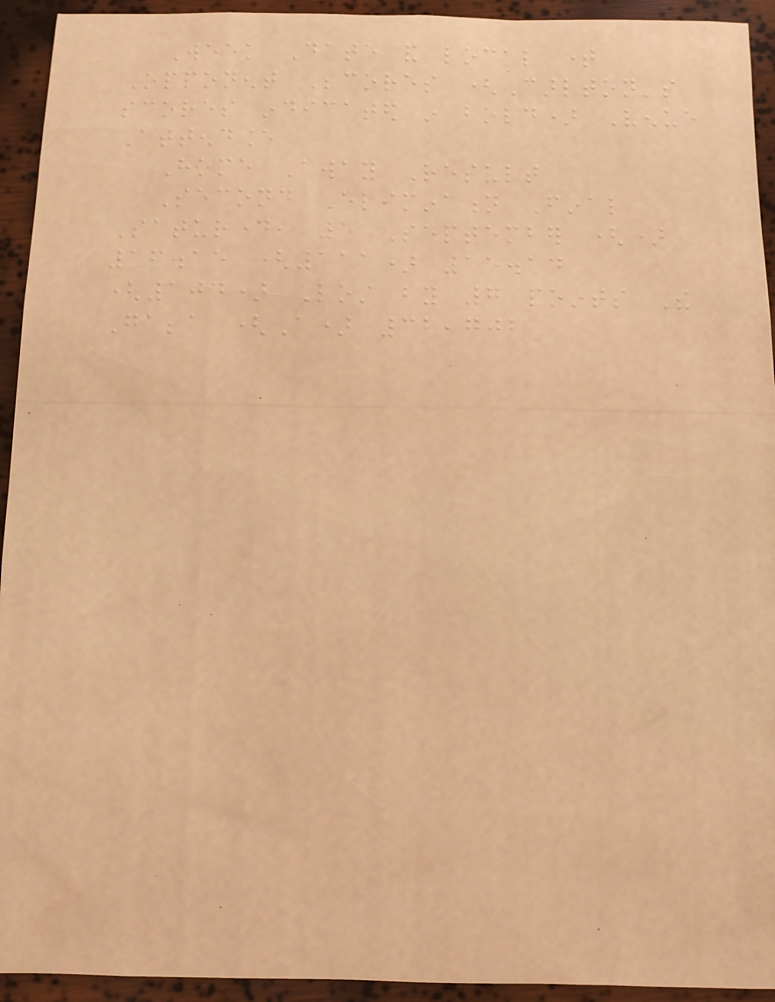Week Date and local time
Opponent Scores (Carlton's
scores indicated in bold) Venue
Attendance
Home Away Result
Second Elimination Final
Saturday, 5 September ()
16.15 (111) 15.14
(104) Lost by 7 points The
Gabba (A) 32,702
